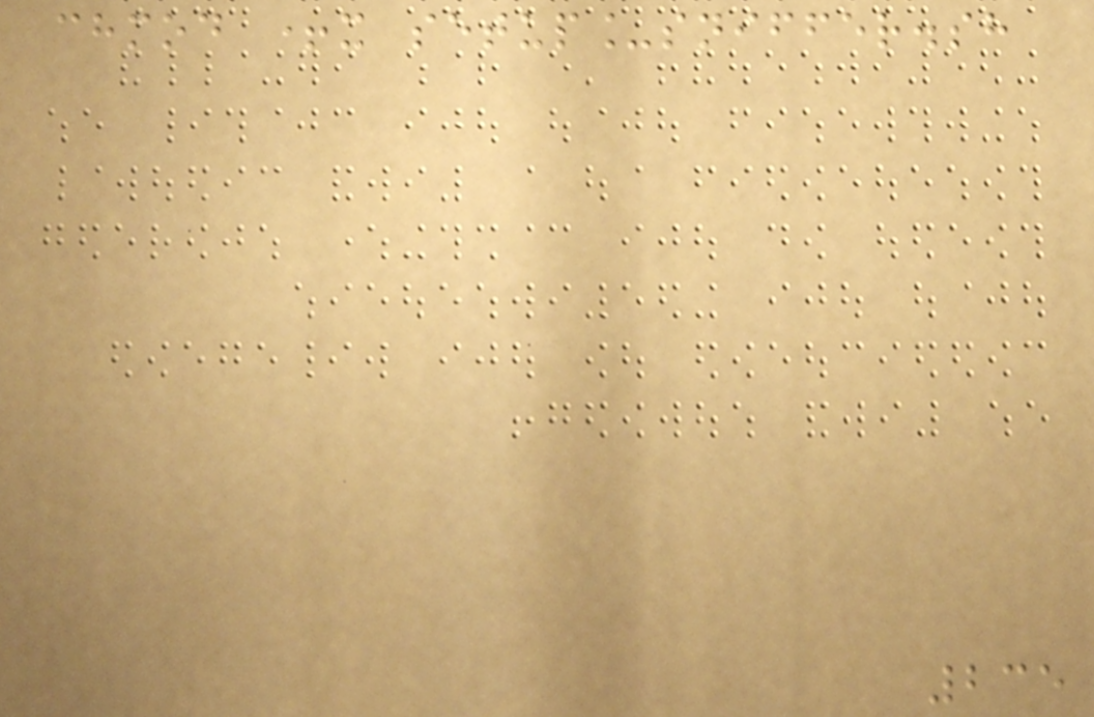chmod +x setup_sniffer.sh
235
